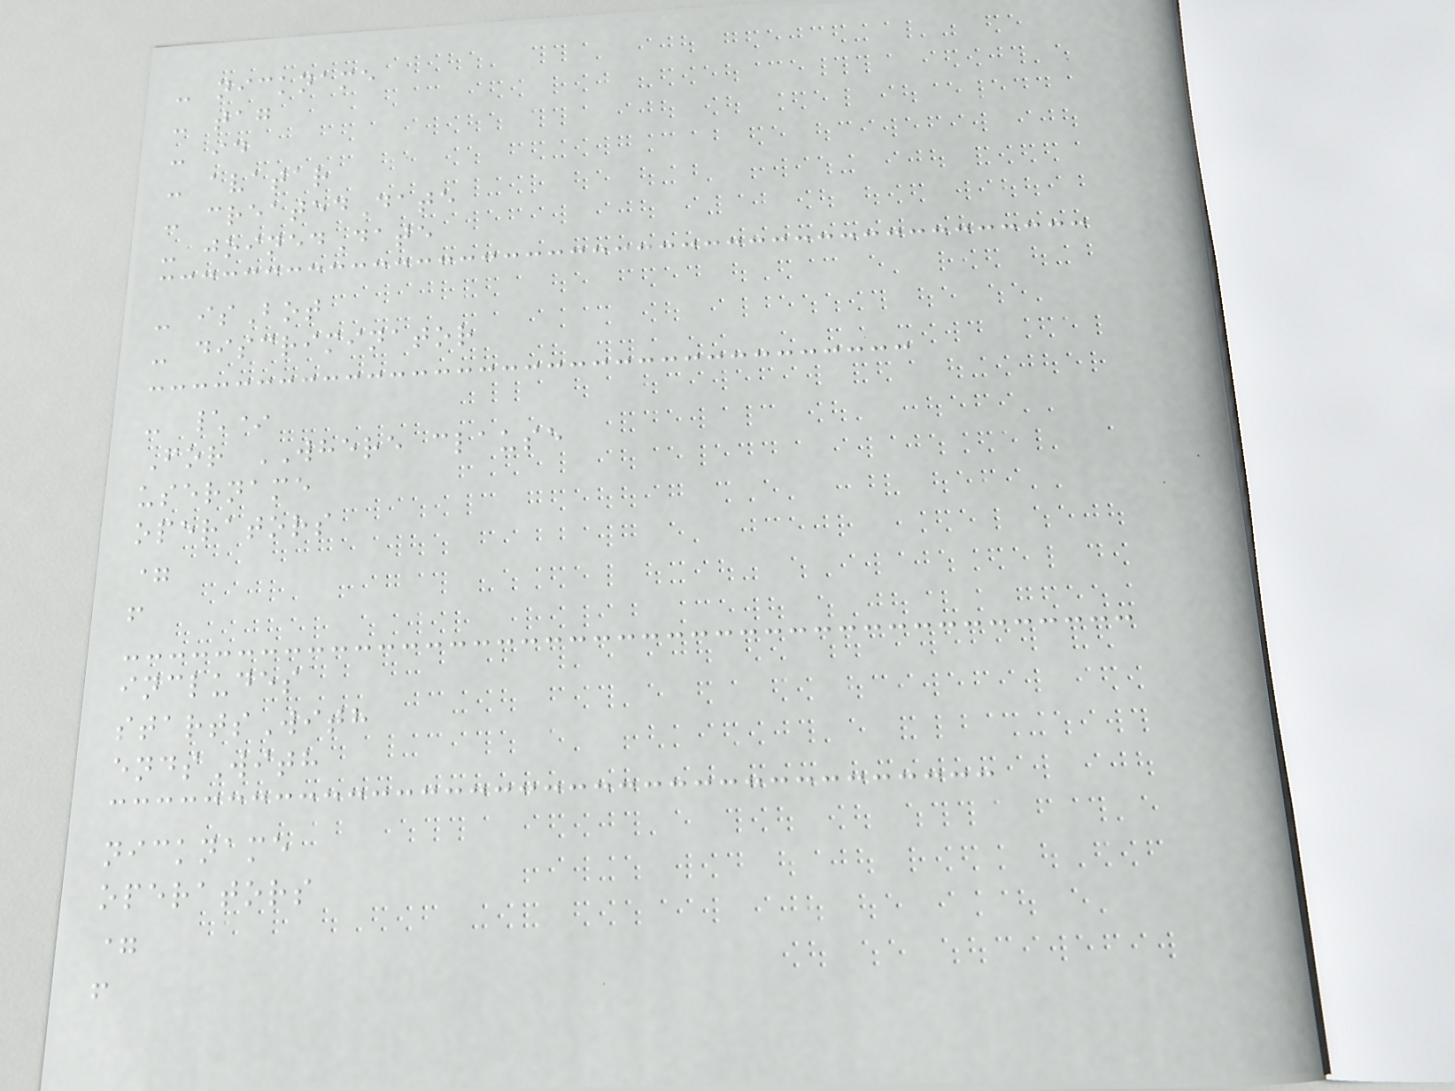- nickname
- tag
- id
- avatar
- createdDate
- joinedDate
- isBot
- discriminator
- \*
For WHERE clause
username
operators
=
!
includes
startsWith
endsWith
nickname
operators
=
!
